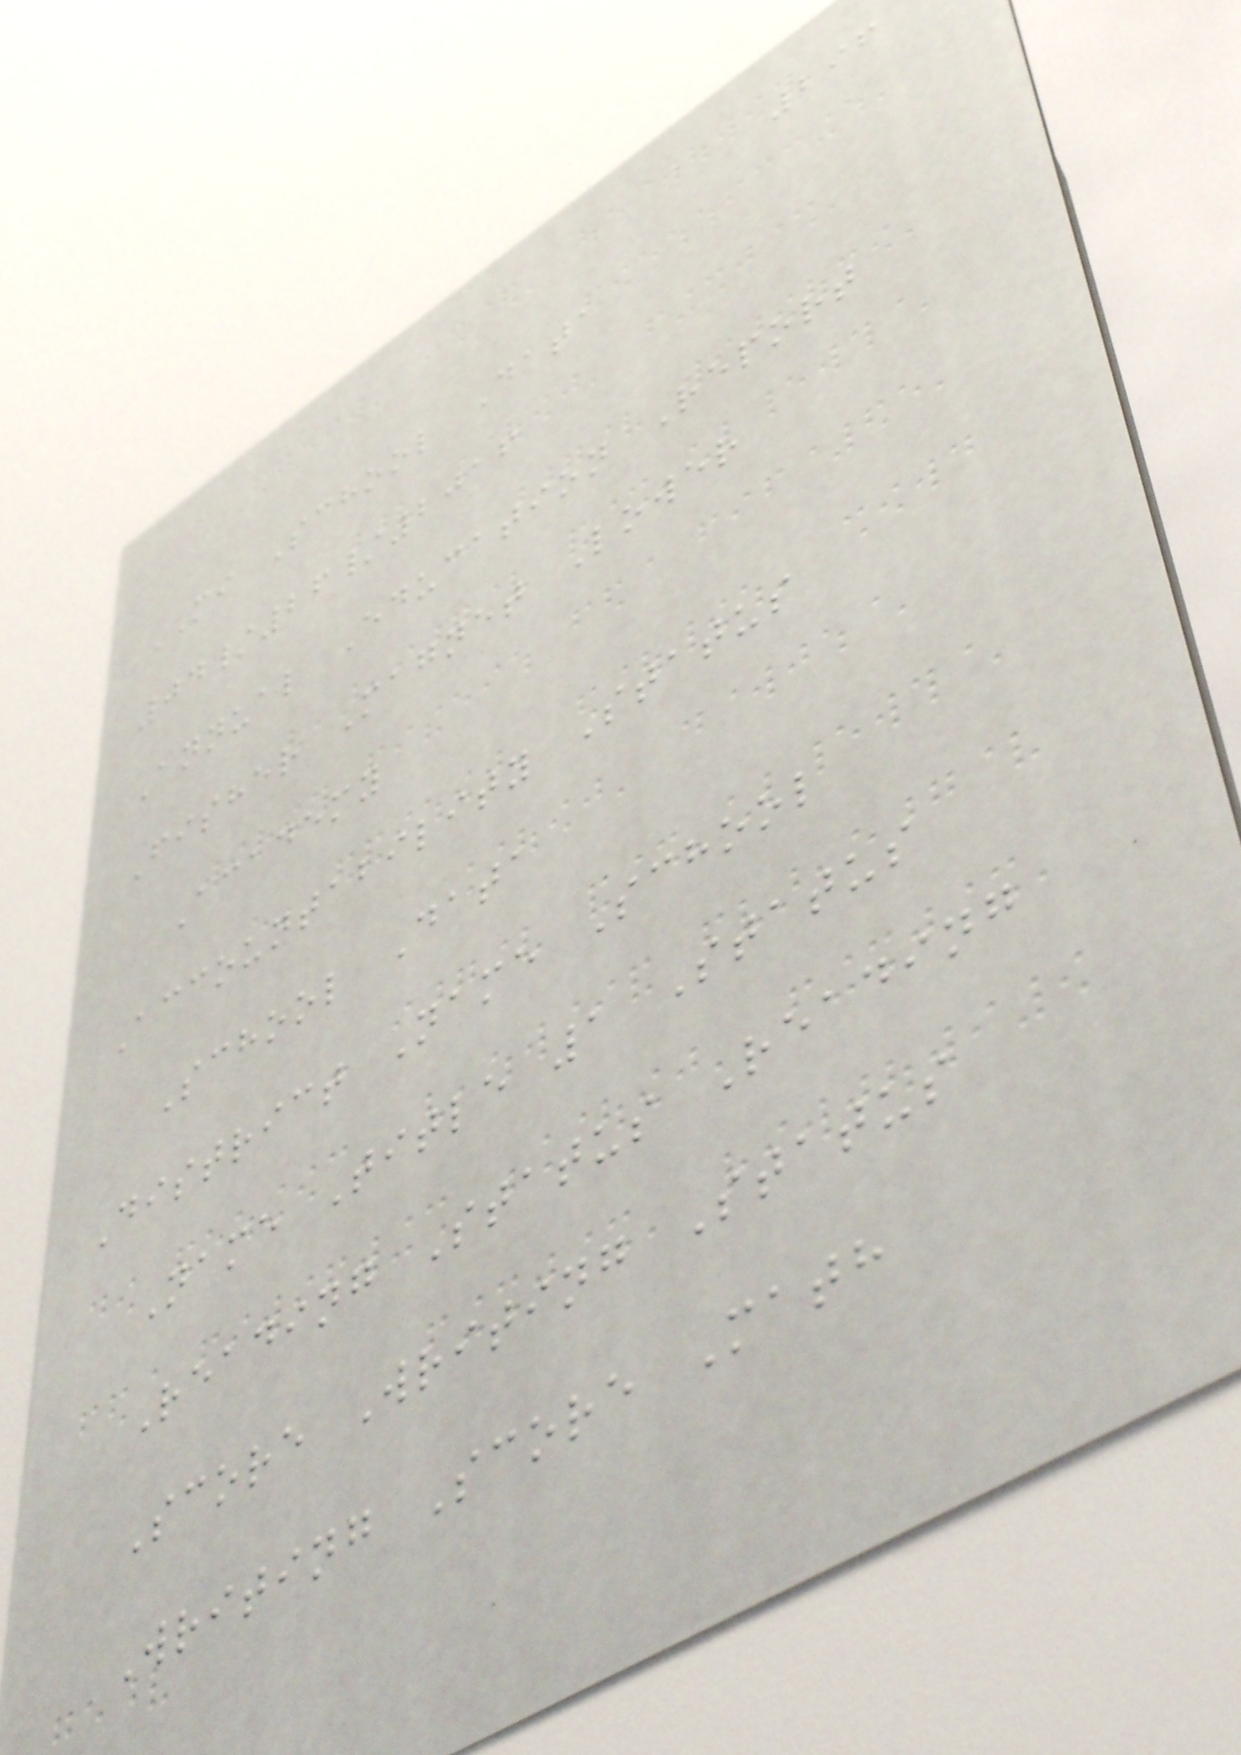296
MI School Data
04/26/2016
Annual Education Report
Fisher Magnet Lower
Academy
Accountability Status
School Data
District Name School
Name Title 1 Status
Reading Status Reading
Score Writing Status
Writing Score Math
